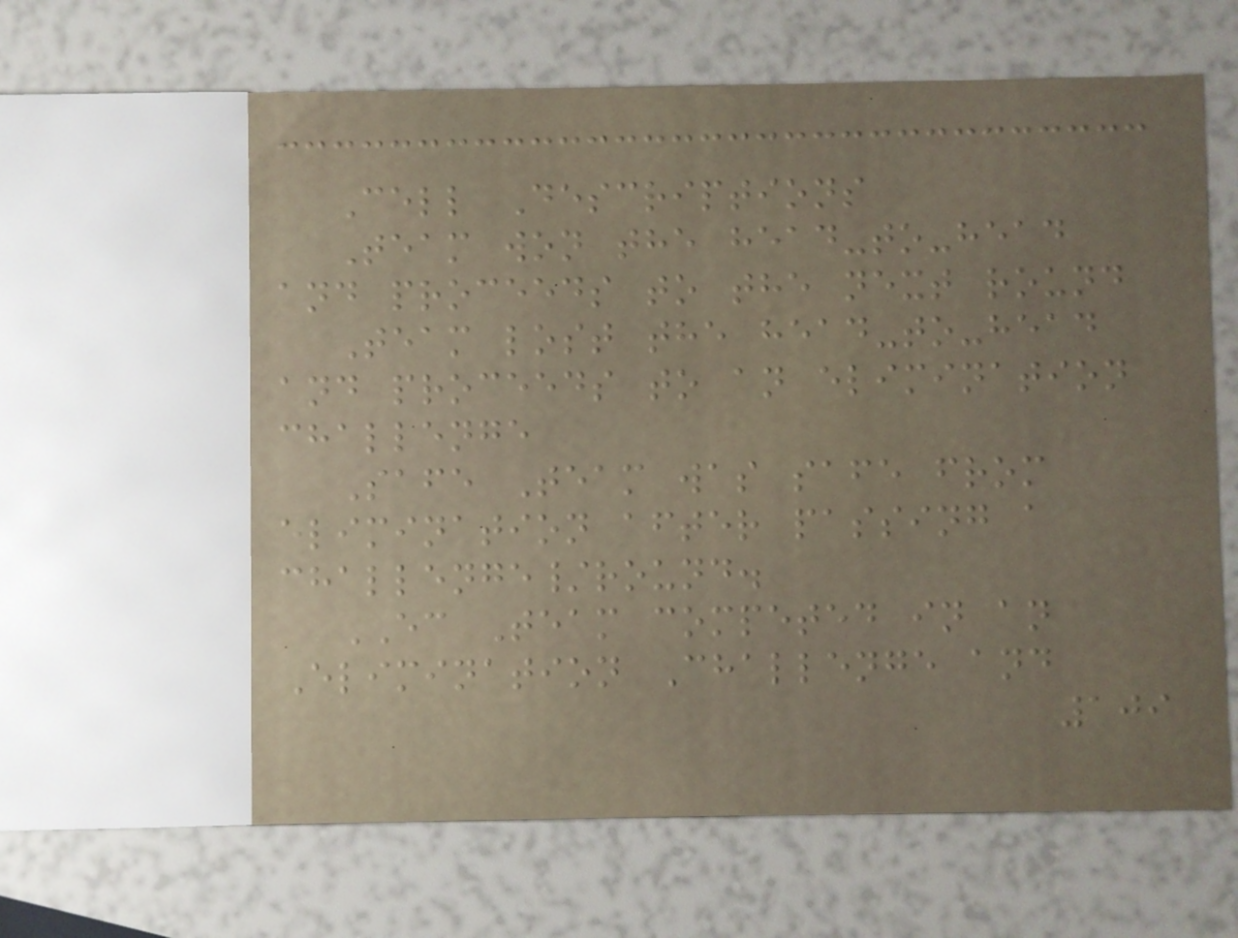Cell Descriptions
Team won the head-to-head
and proceeds to the next round
Team lost the head-to-head
and proceeds to an elimination
challenge
Safe Team was safe from
elimination after passing a
challenge/round.
EC Team competed in an
Elimination Challenge and
109
